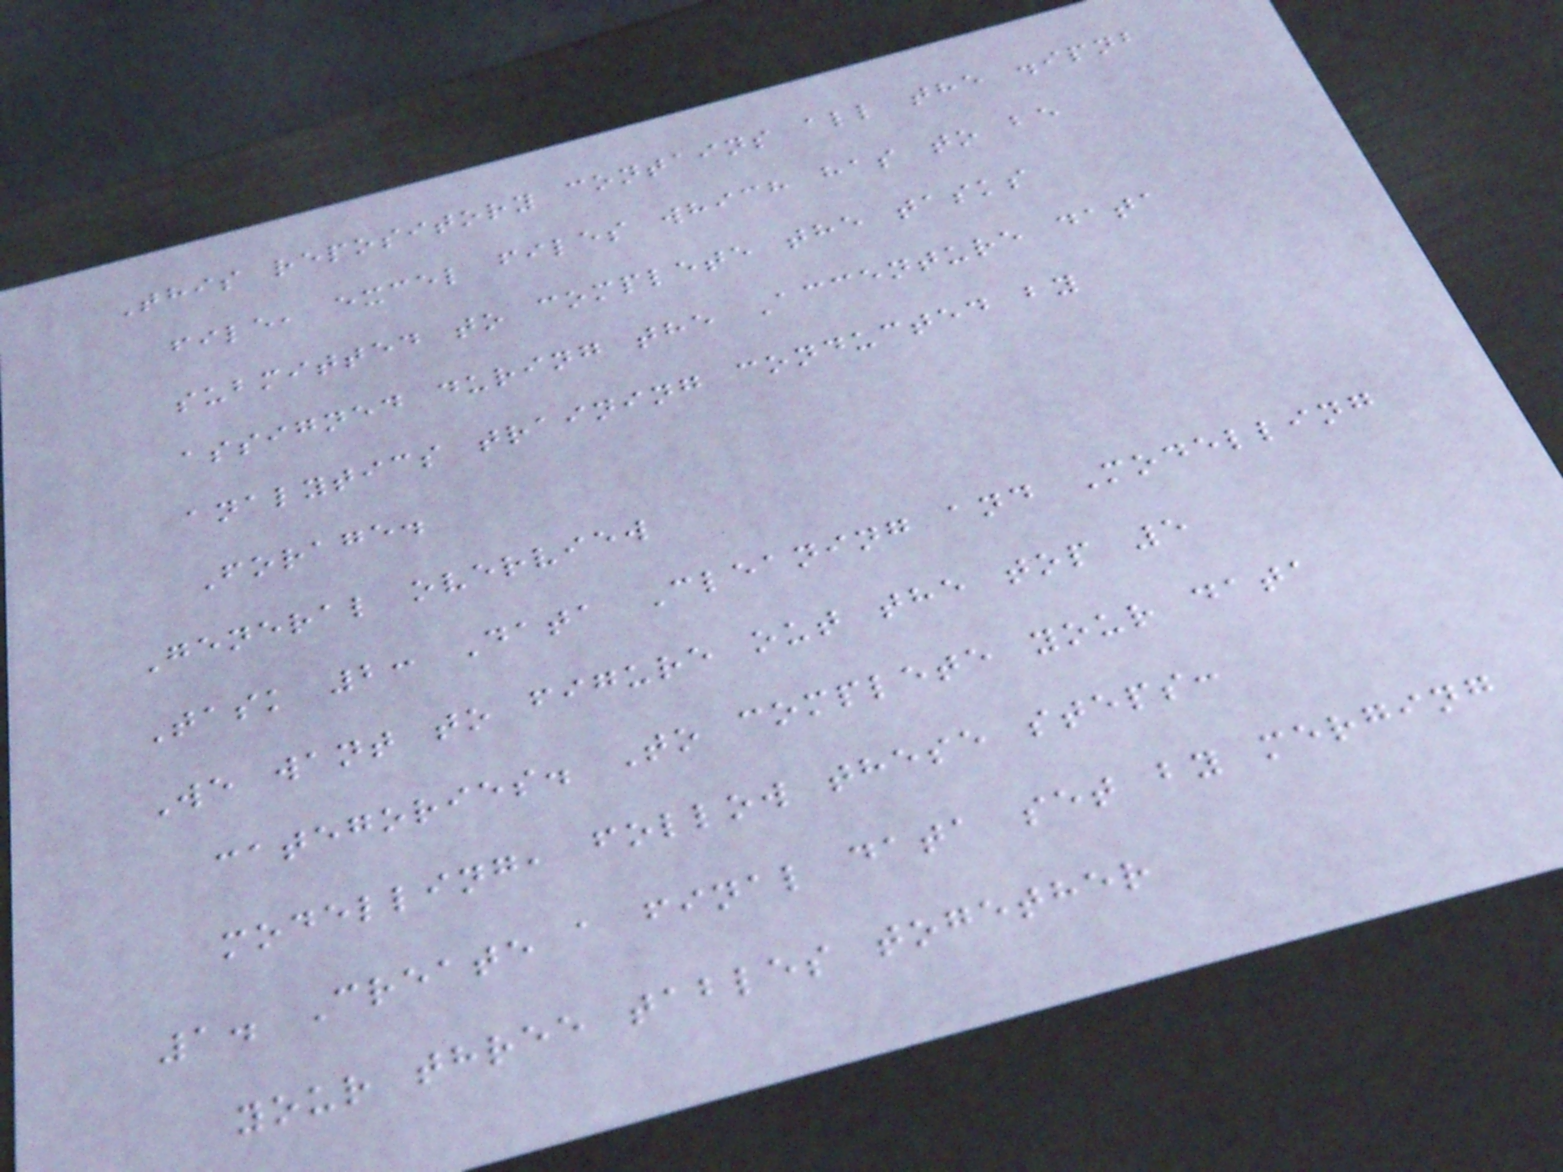This repository contains all the .ipnb
file, excel files which has to be
submitted to complete the tasks
assigned during the Accenture data
analytics training conducted by
Forage.
General overview
Task 2: Data Cleaning and Modelling
We want to figure out the top 5
categories. To complete your data
modelling, follow these steps:
1. Create a final data set by merging
your three tables together
